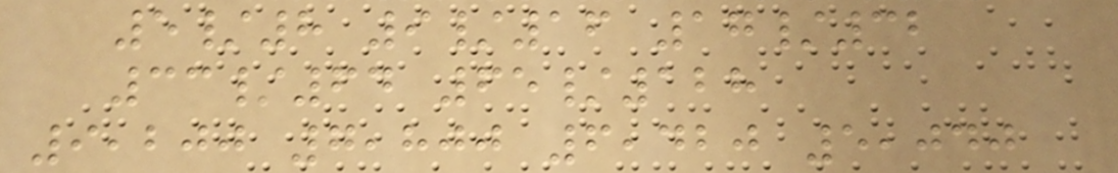5/8 9/16 17/32
33/64 65/128
9,200 7,800 6,420 5,040
